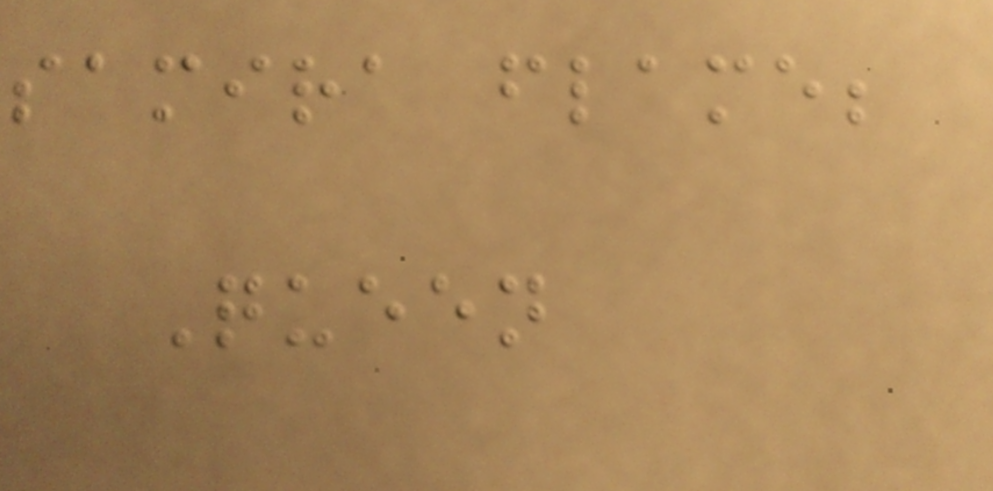samira flame;
Queen
